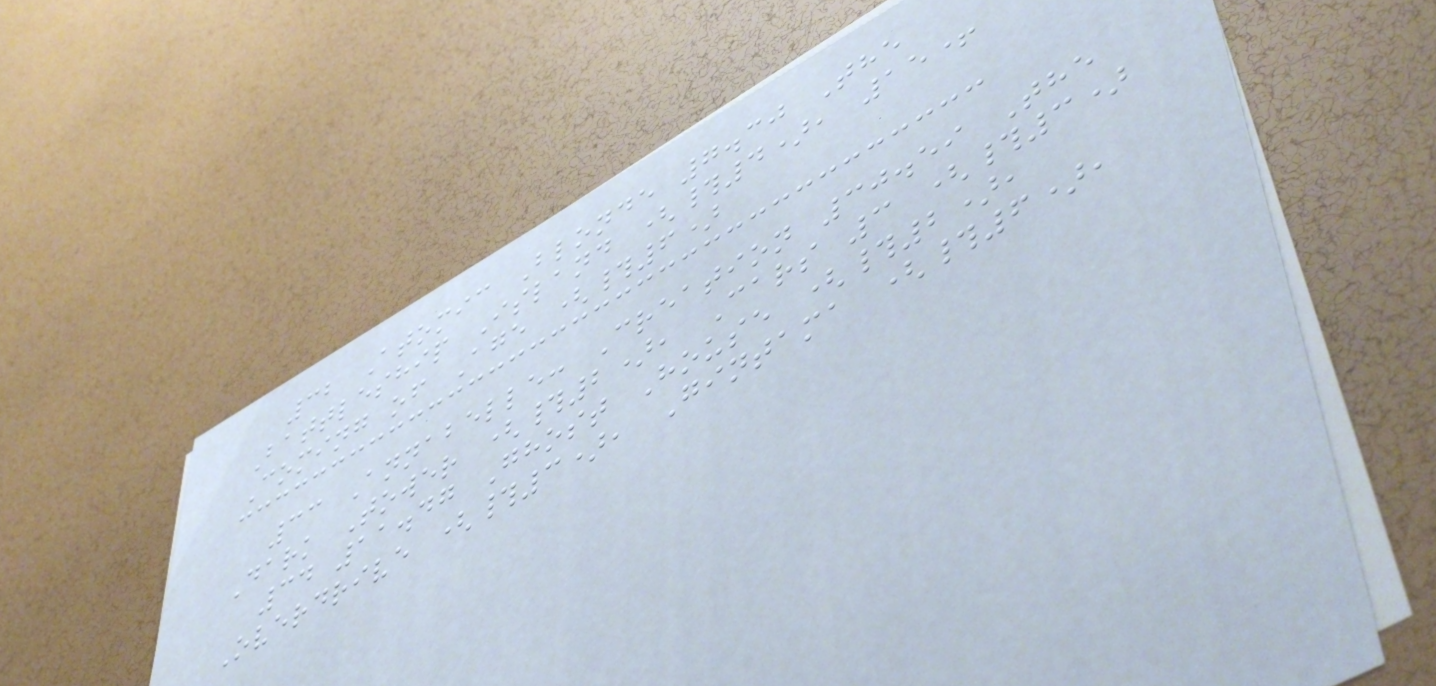32 Atomic Blonde 7.30 The
Battleship Island (#4), 15+
Coming of Age (#6)
33 Annabelle: Creation 30.59 The
Dark Tower (#2), Cars 3 (#3)
34 11.47 Ghost House (#2),
Overdrive (#3), Gintama (#6),
